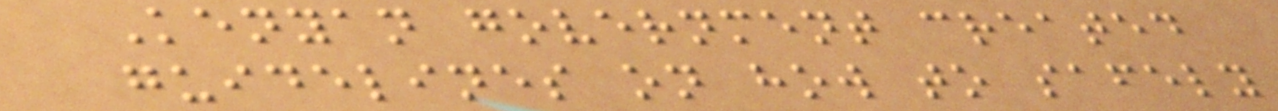Kenyan government created
guidelines on how to safely
